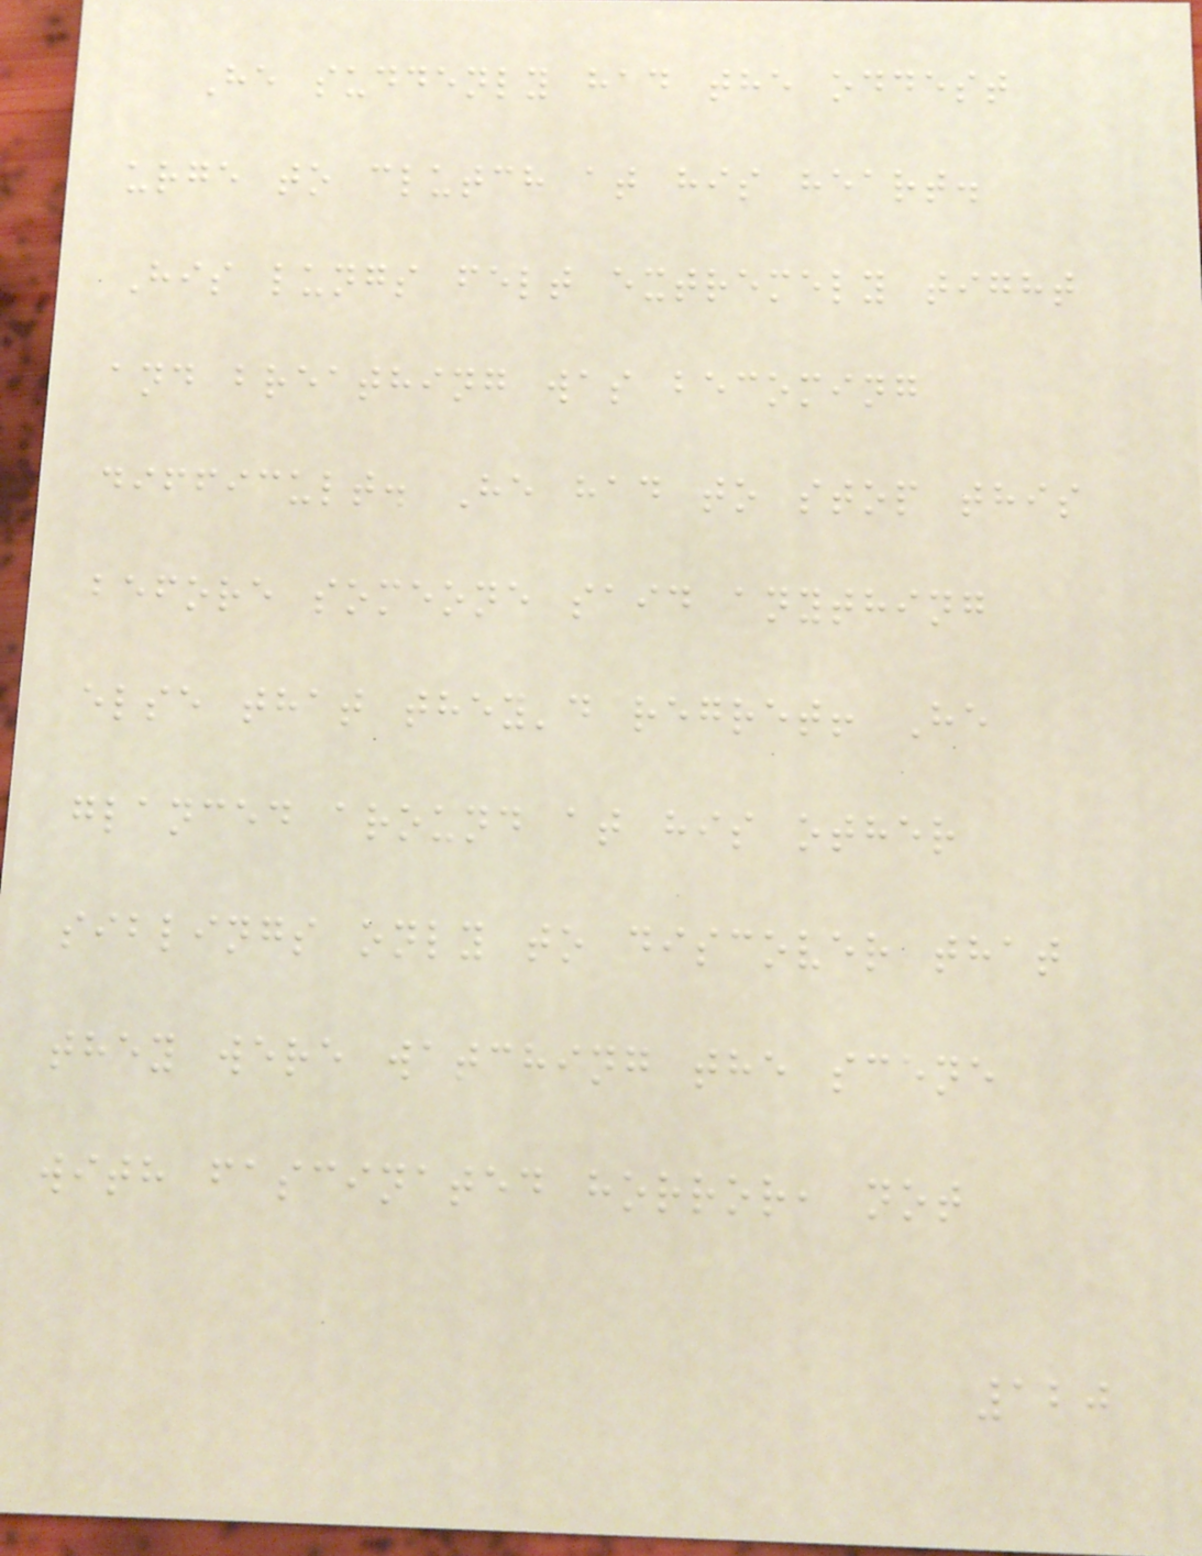He suddenly had the oddest
urge to clutch at his heart.
His lungs felt extremely tight
and breathing was becoming
difficult. He had to stop this
before someone said anything
else that they'd regret! He
glanced around at his other
siblings only to discover that
they were watching the scene
with fascinated horror, not
120
